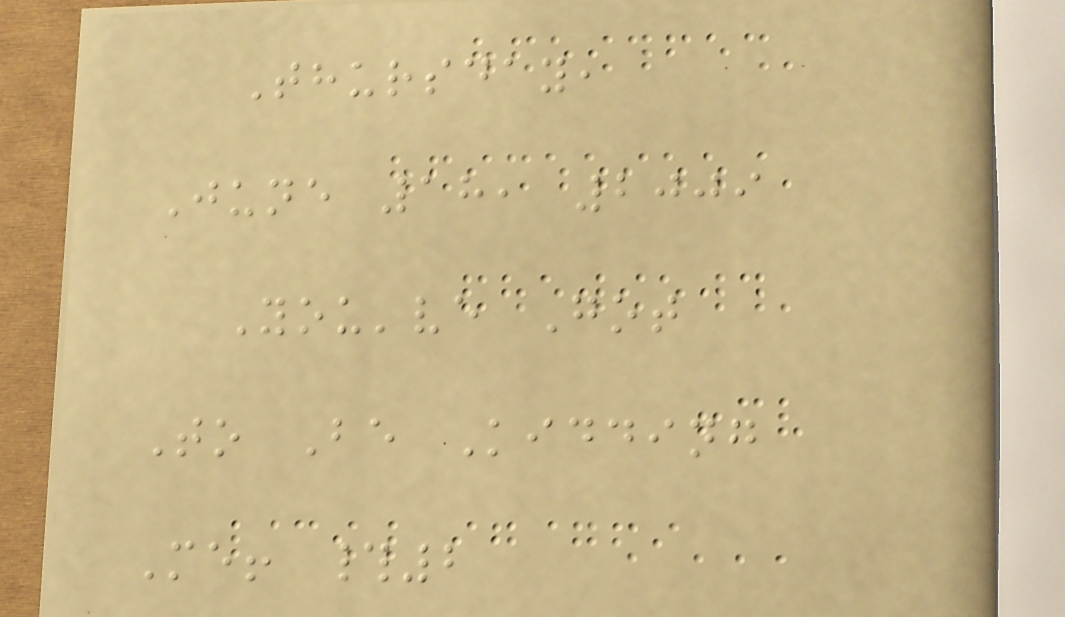Thursday,
June 18, 2009
You've Got
To Be Kidding
Me! #2
